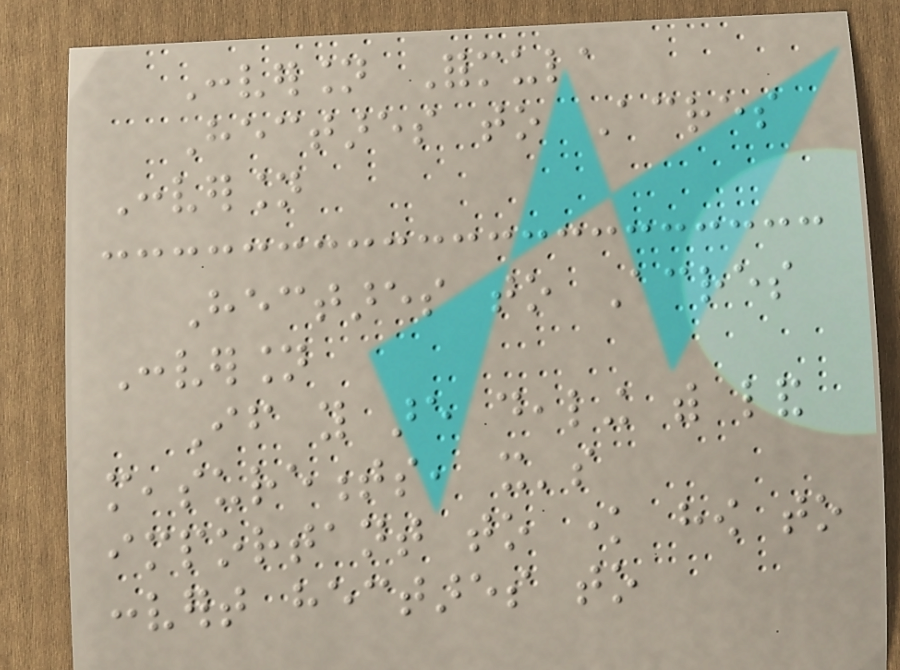Conversion Formula
Hectares to Acres
Conversion
Hectares to Acres
Conversion
If you are dealing with land
measurements, it's
important to know how to
convert hectares to
